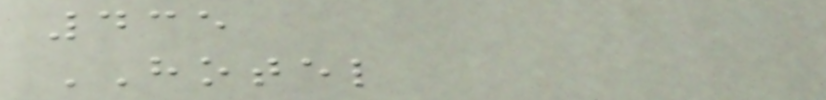435
HOTEL
